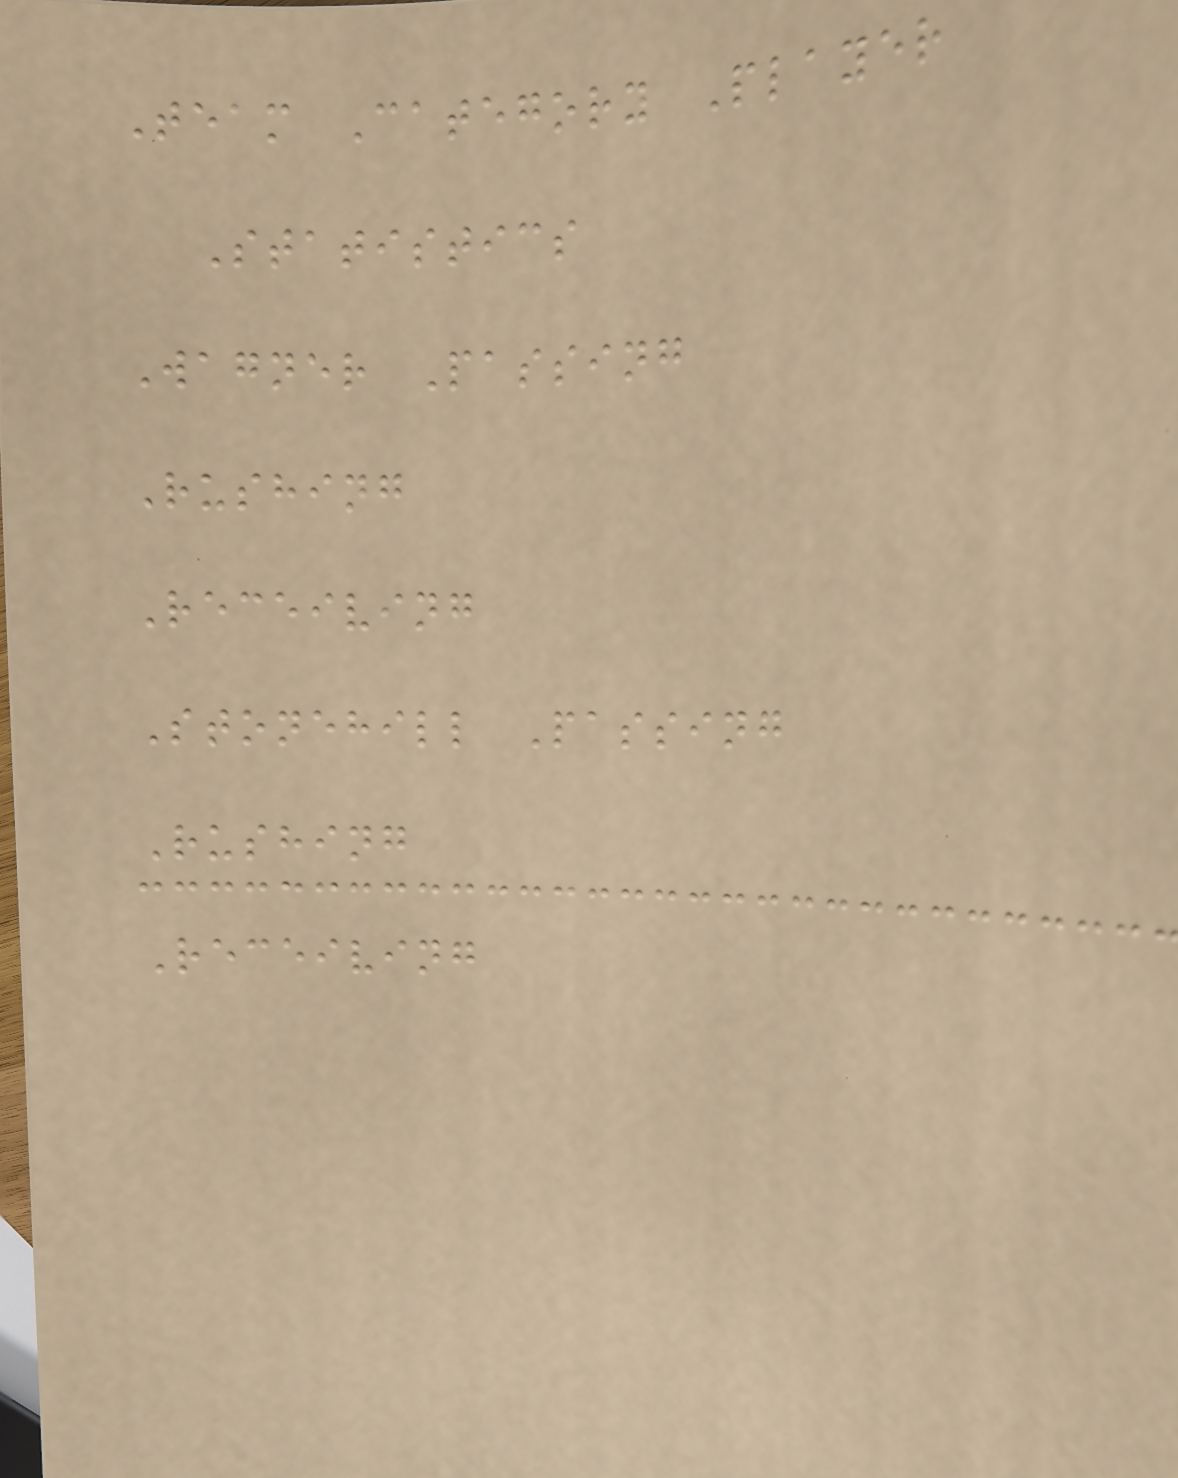Team Category Player
Statistics
Wagner Passing
Rushing
Receiving
Stonehill Passing
Rushing
Receiving
